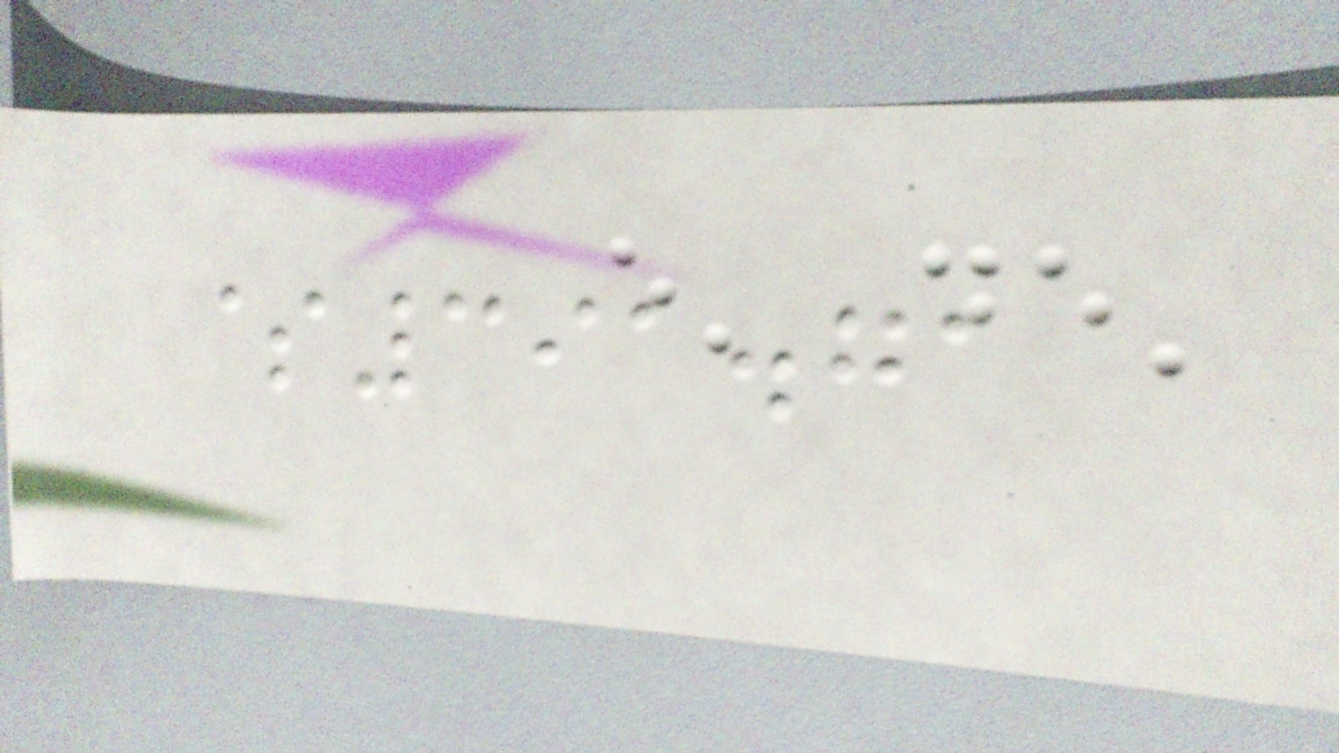$391.71
